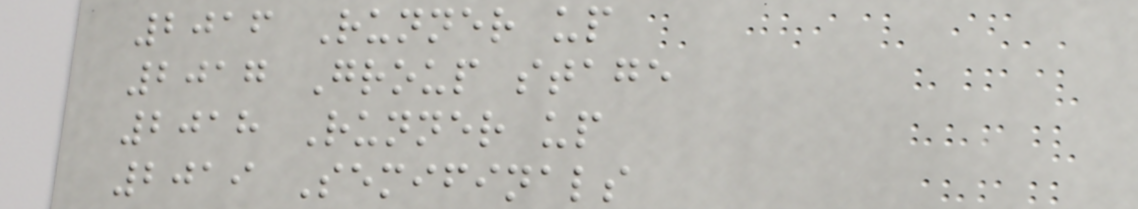2016 Runner up
2017 Group stage
2018 Runner up
2019 Semifinals
